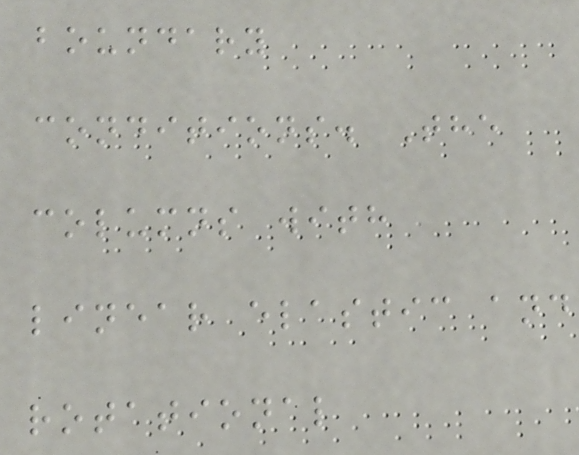boundary
conditions. The
columns with
linear elastic and
rotational
